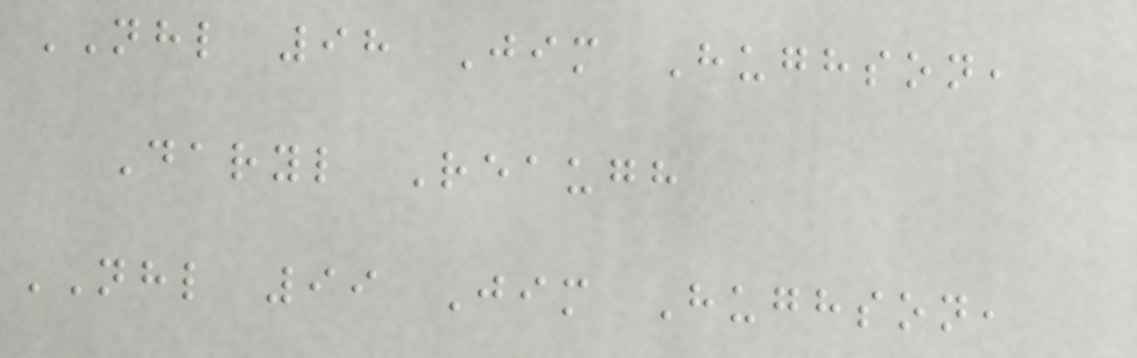NHL 98 Jim Hughson,
Daryl Reaugh
NHL 99 Jim Hughson,
